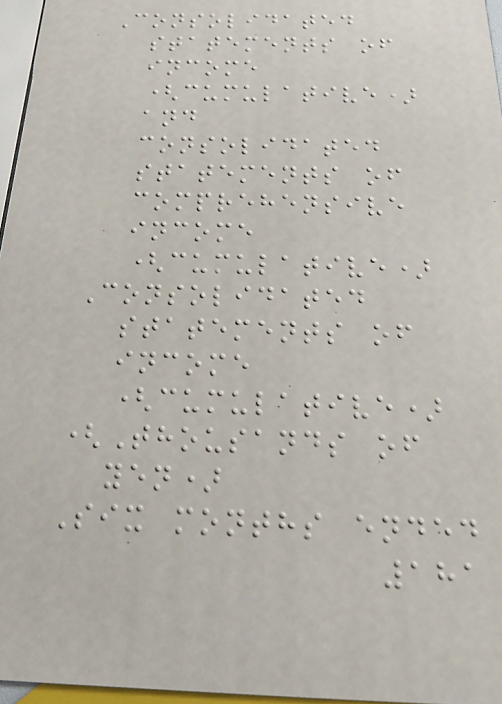Consolidated
statements of
income
(cumulative)
and
consolidated
statements of
comprehensive
income
(cumulative)
Consolidated
statements of
income
(cumulative)
(Thousands of
yen)
Six months ended
181
